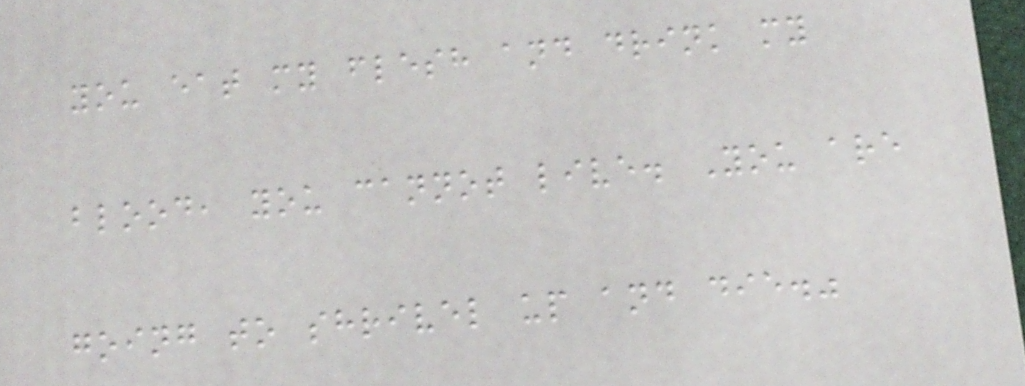you eat my flesh and drink my
blood, you cannot live. You are
going to shrivel up and die."
